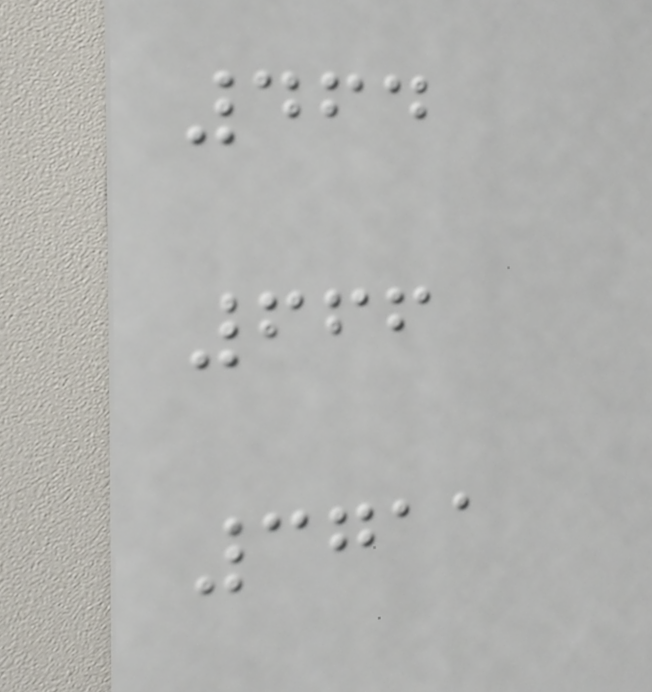464
666
3711
